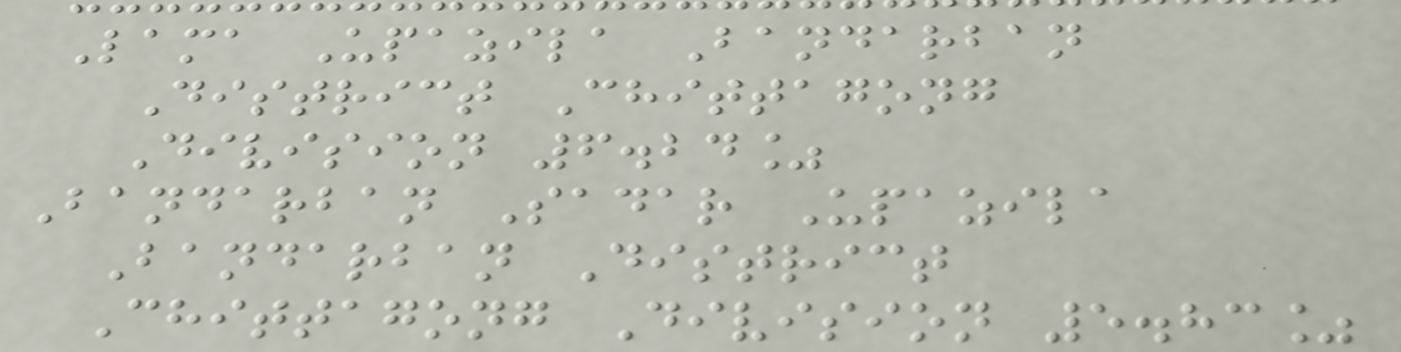Lama Upazila Bandarban
District Chittagong
Division 6.24%
Bandarban Sadar Upazila
Bandarban District
Chittagong Division 5.83%
